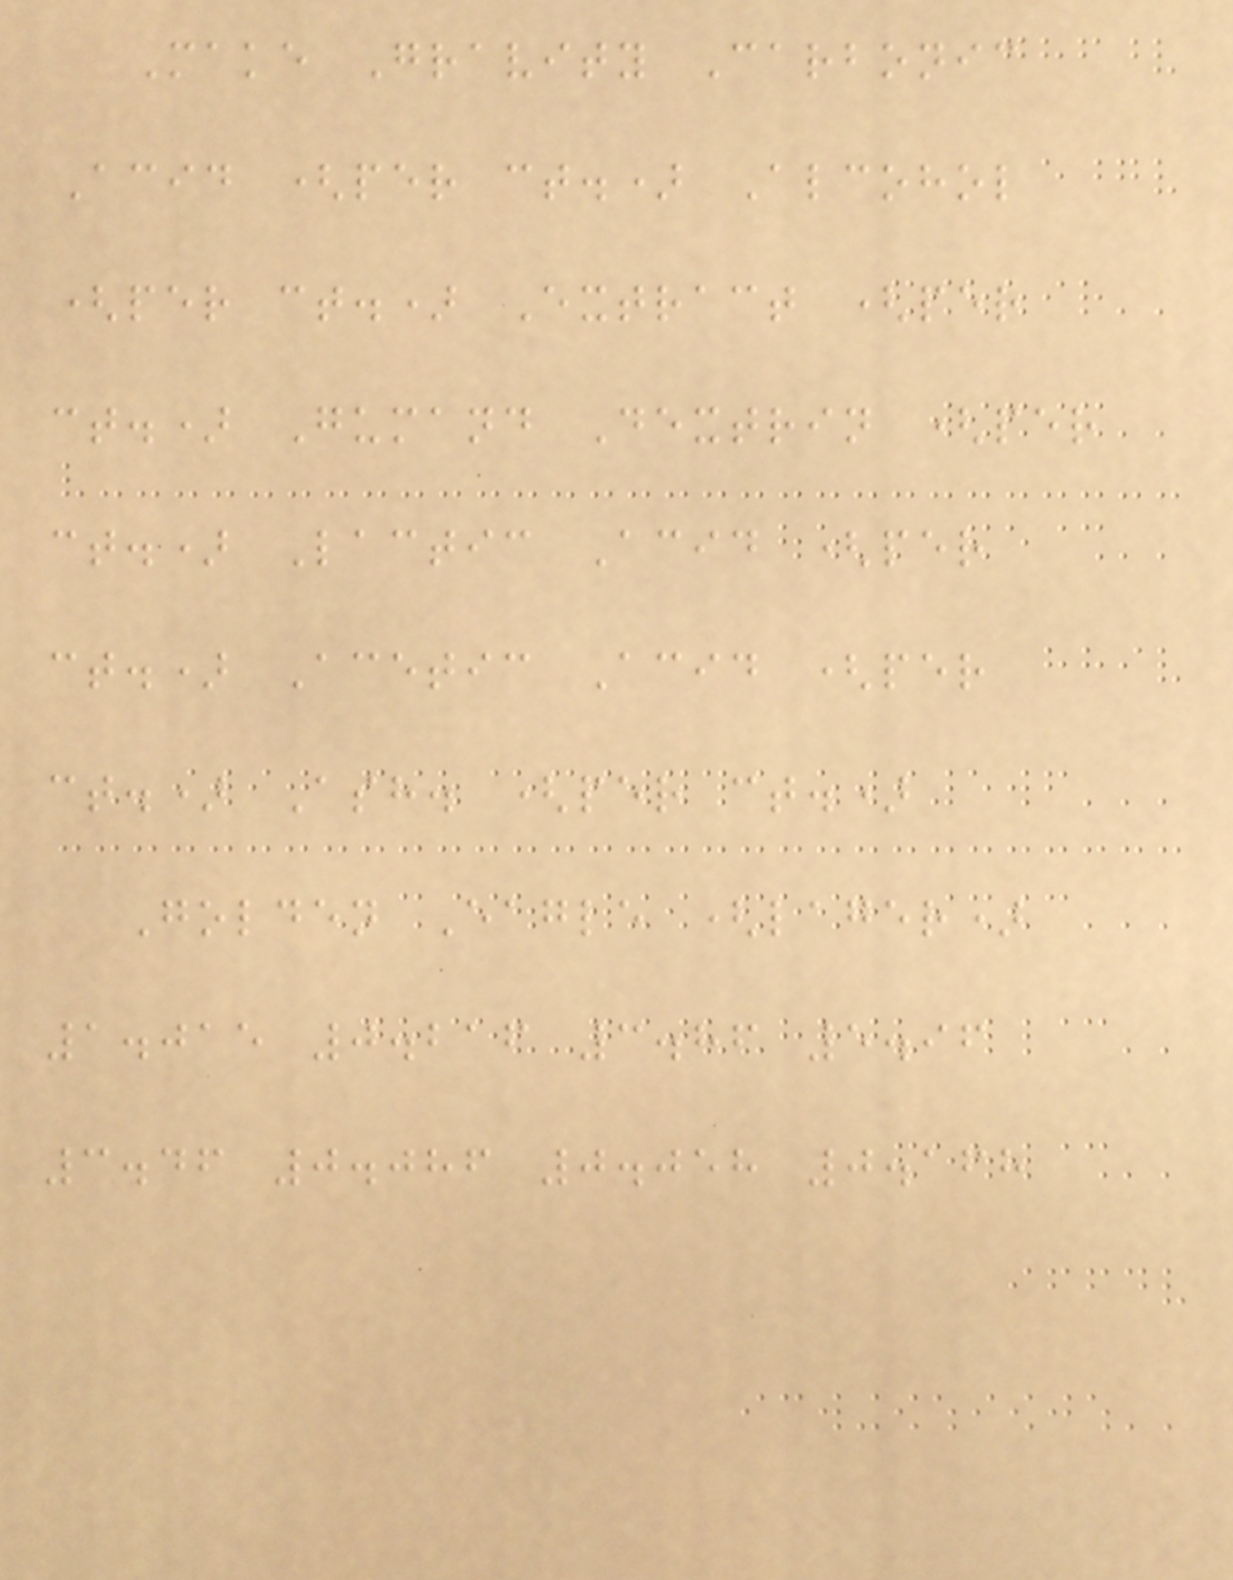Make Gravity Carbonic
Acid (per ct.) Alcohol
(per ct.) Extract (per
ct.) Gumand Dextrin (per
ct.) Lactic Acid (per
ct.) Acetic Acid (per
ct.) Ash. (per ct.)
Golden Eagle (lager)
1.015 0.216 3.86 5.96
3.46 0.086 0.058 0.168
